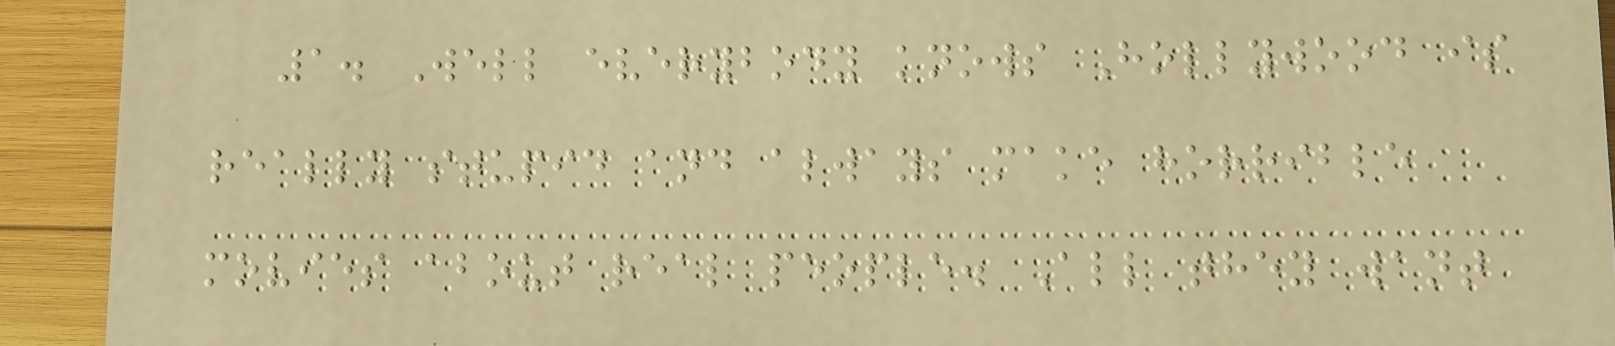1. Well everybody knows Hollywood is
really stupid and always make horrible
movies about real people. All they want
